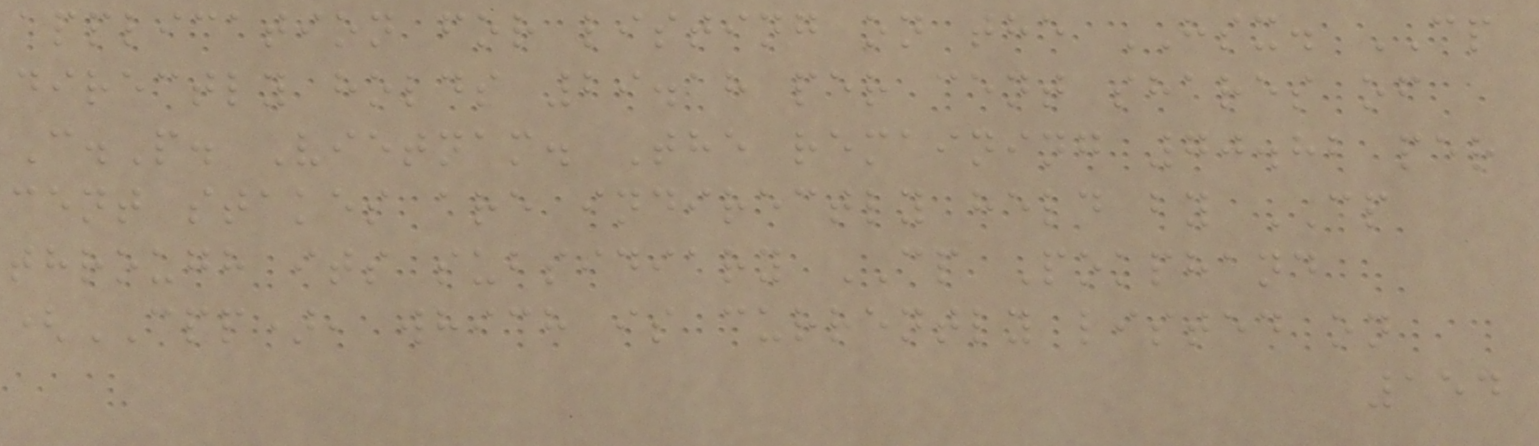application for listing on the HSX. CP
directly holds 29.18 per cent shares of
C.P. Vietnam. The remaining 70.82 per
cent stakes are indirectly held by CP
through its subsidiary CP Pokphand
(CPP), which is currently listed on
154
